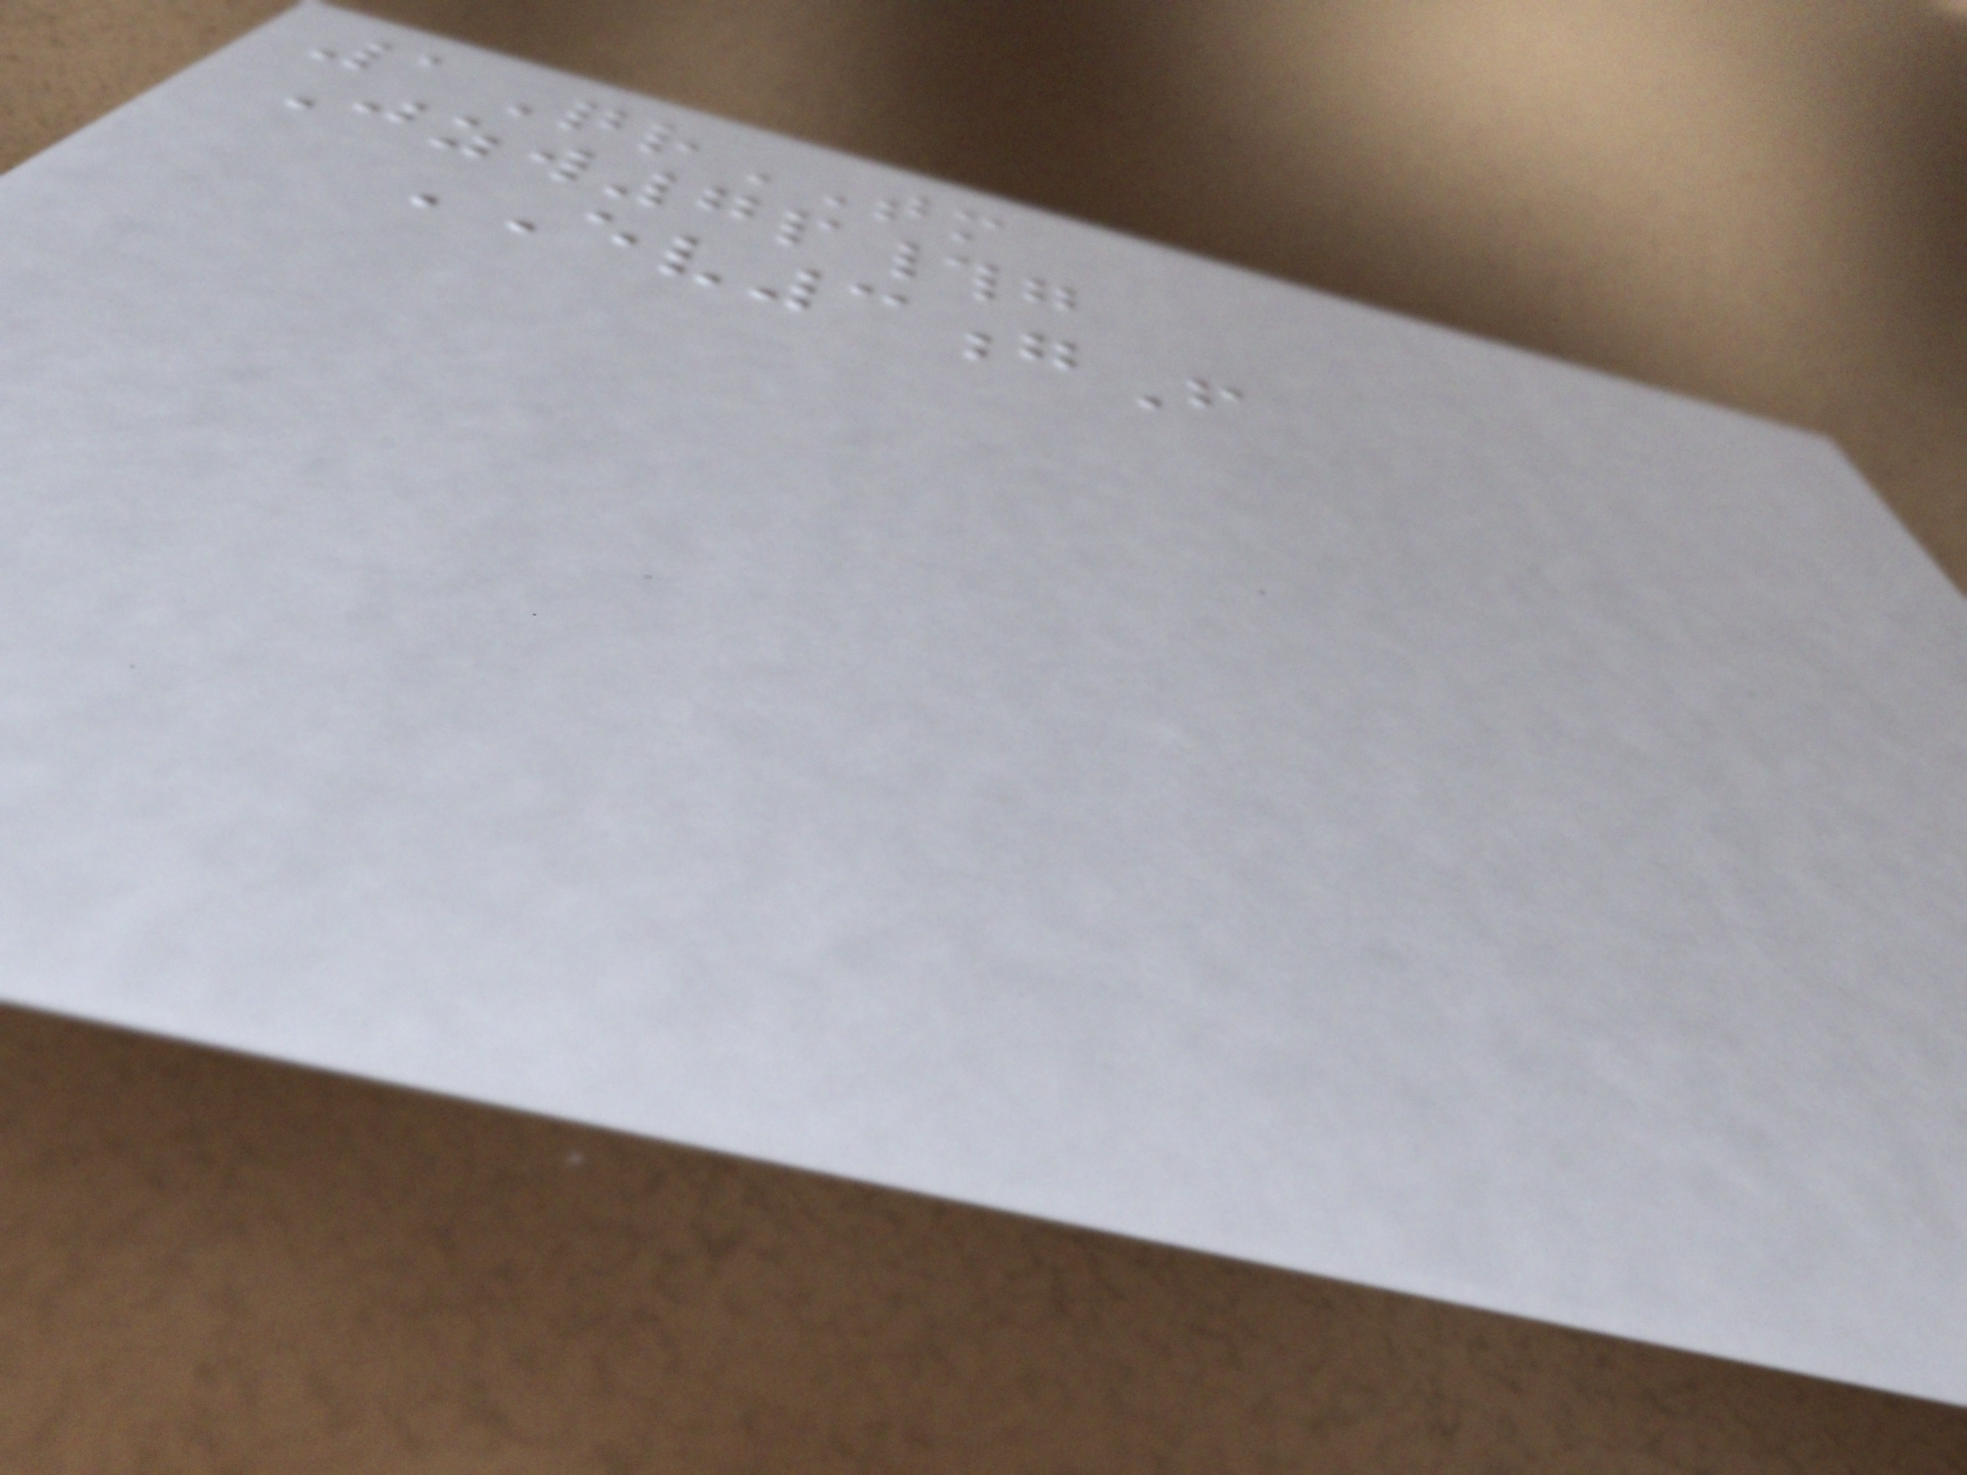1QrTM
Jzw7p#g
EV3gF
